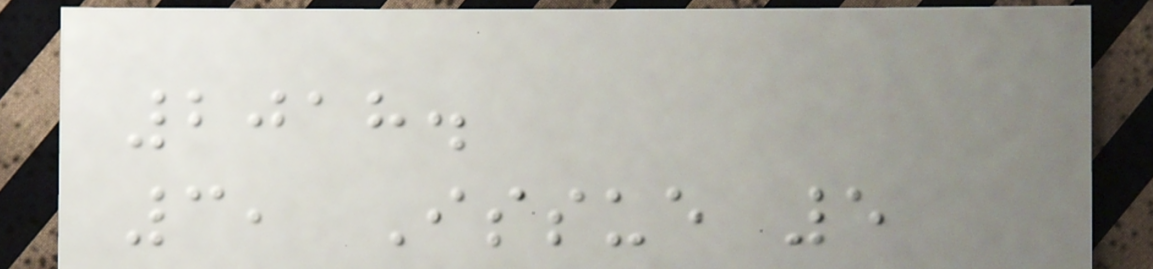2018.
3, Issue 5
